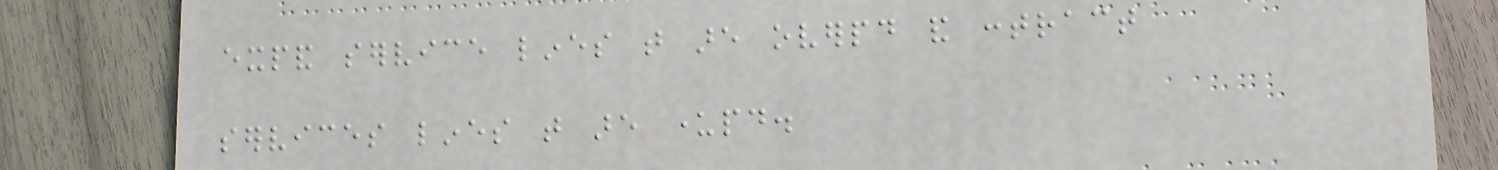expand service lines that are overpaid and contract
services lines that are underpaid.
